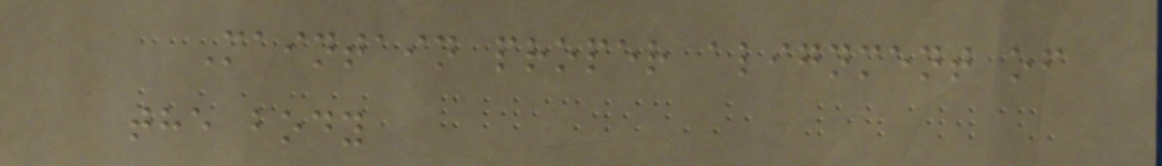Maintain proper alignment of
the body
